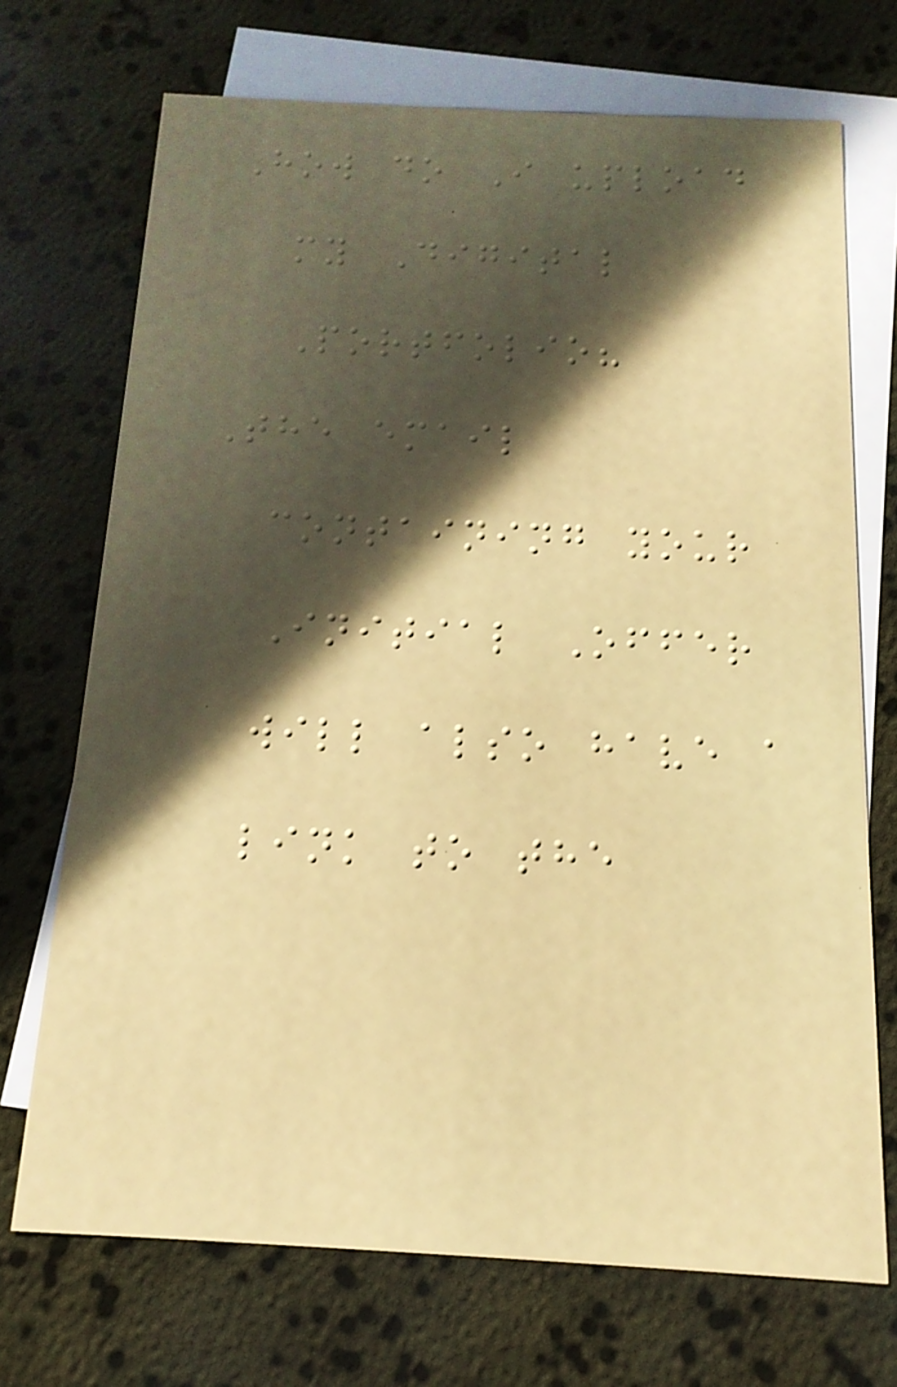How do I upload
my Digital
Portfolio?
The email
containing your
Initial Offer
will also have a
link to the
